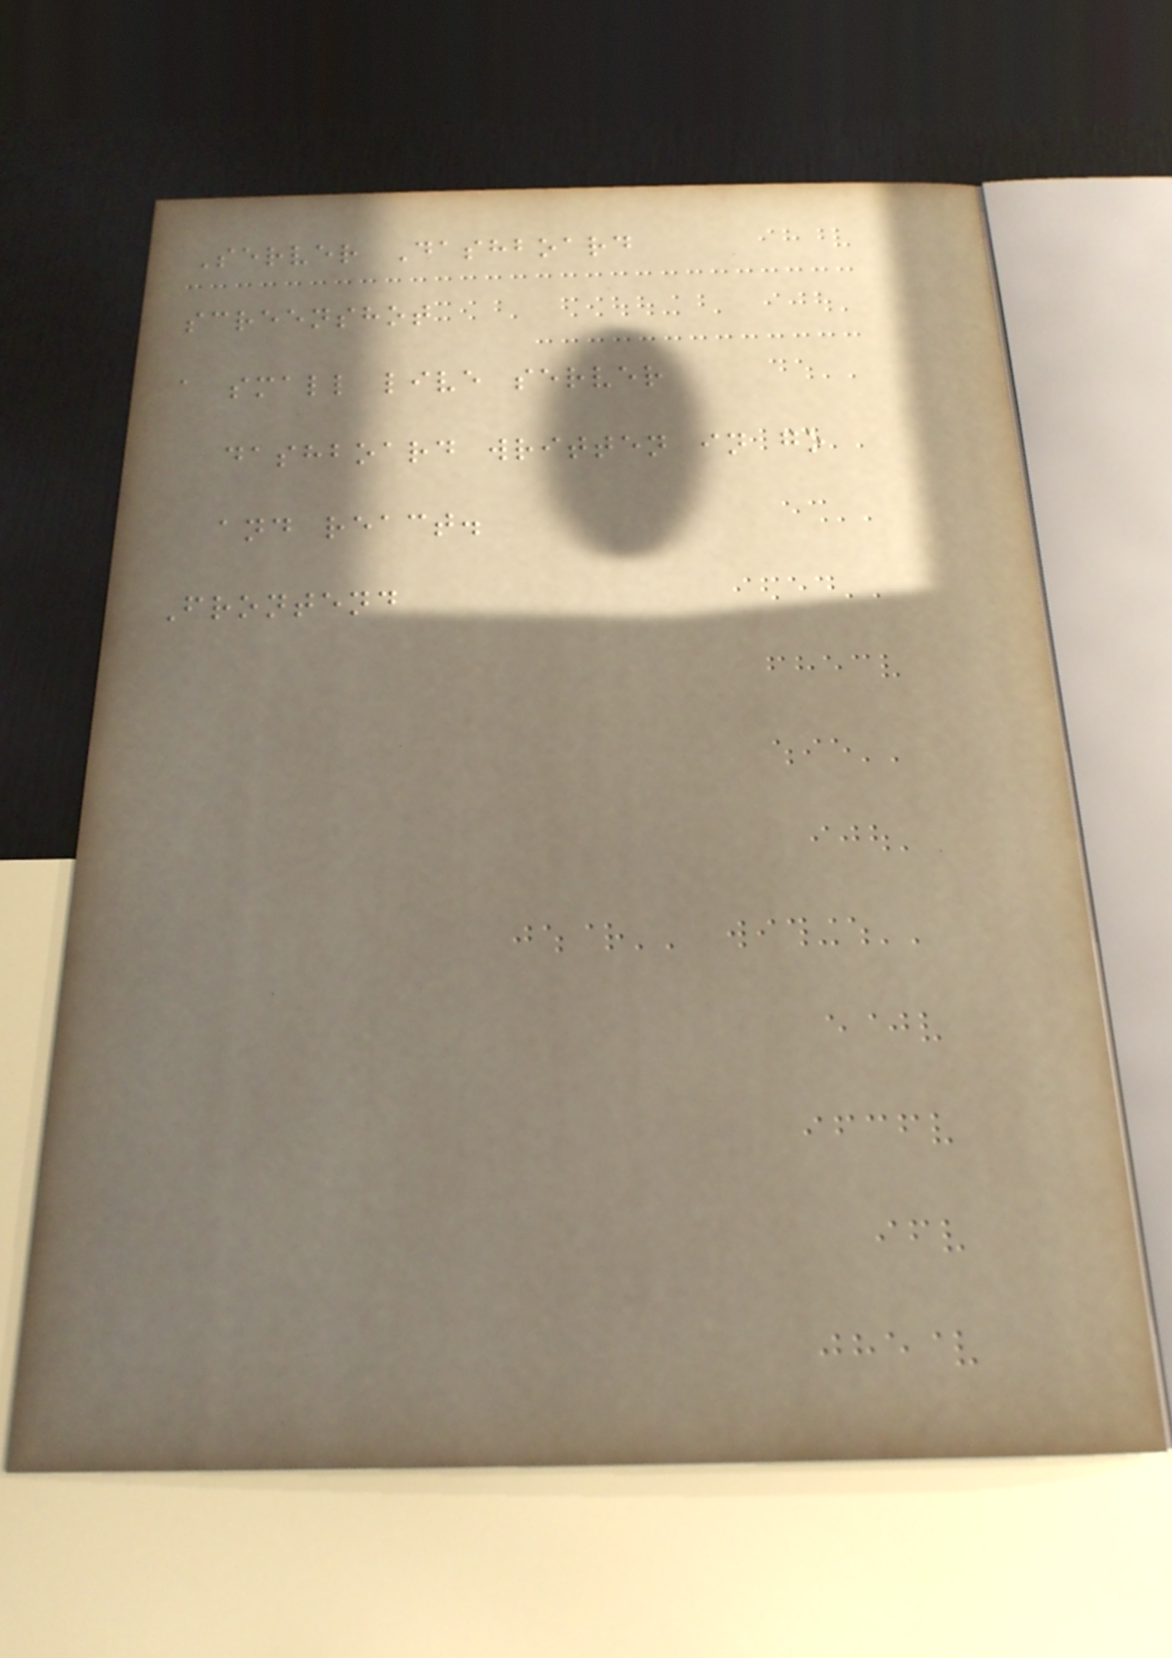Server Dashboard
screenshot
a small live server
dashboard written in go
and react.
Frontend
